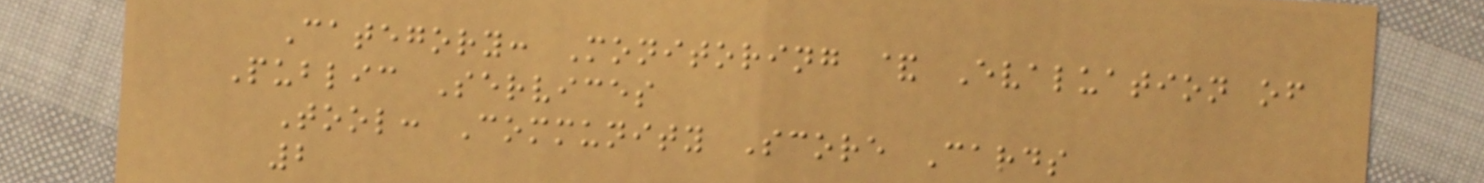Category: Monitoring & Evaluation of
Public Services
Tool: Community Score Cards
2
